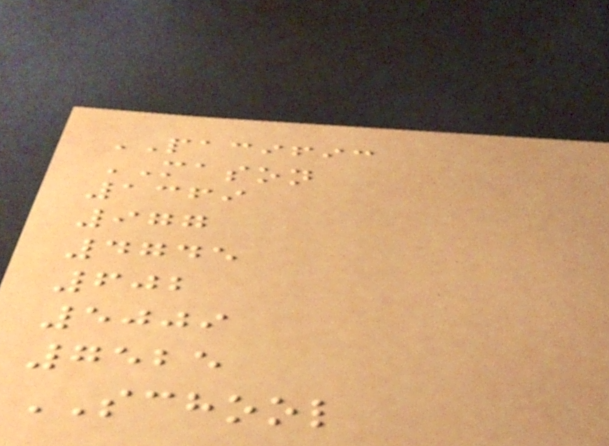PACIFIC
MASON
1369
977
4745
602
5009
7525
SCHOOL
